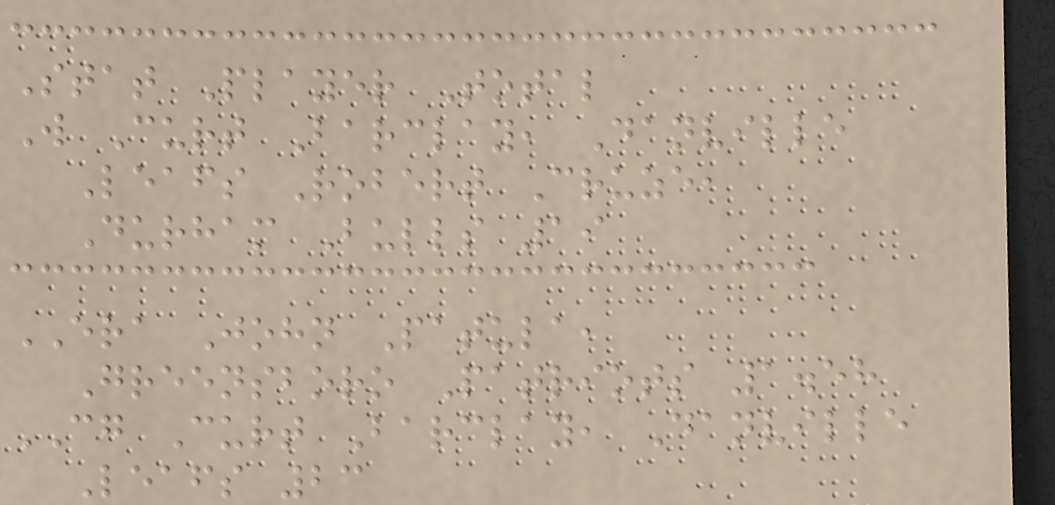Stat Player Total
W Curt Barclay, Danville
Leafs Robert Cruze,
Durham Bulls 19
ERA John Patula,
Greensboro Patriots 1.58
CG Curt Barclay, Danville
Leafs 23
